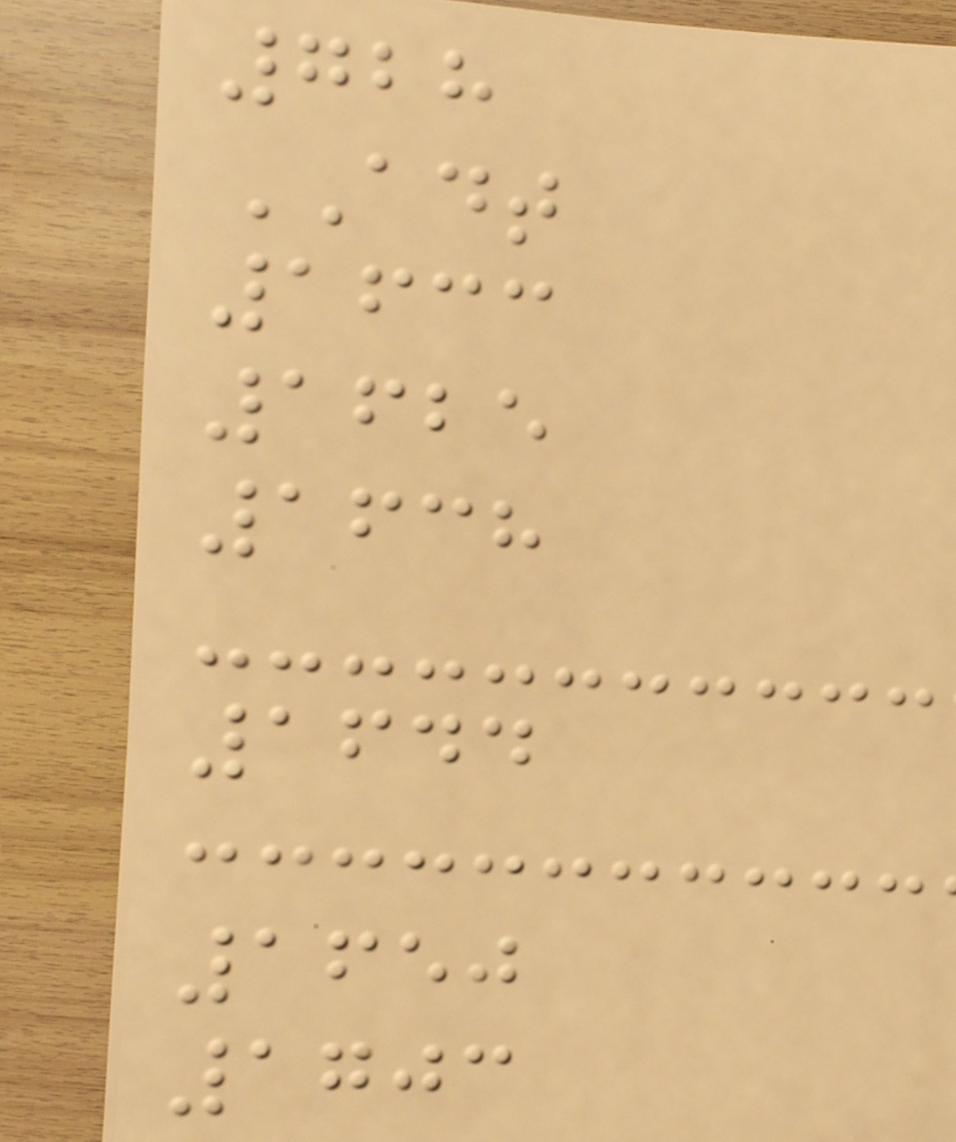728
ADT
1633
1625
1638
1644
1650
1703
